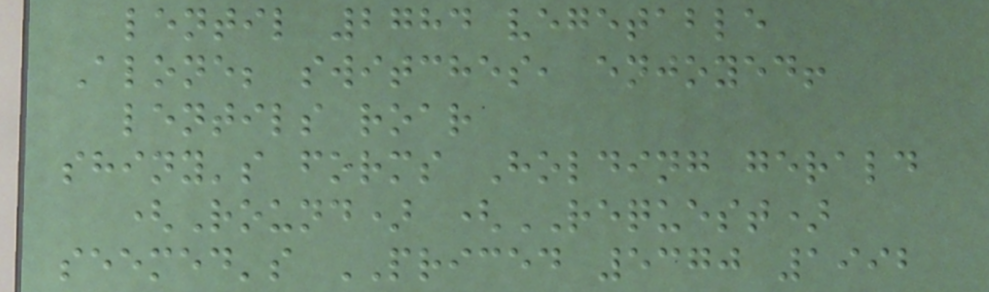lentil 2784 vegetable
Alone; switches, enjoyed!
lentils roar
shiny's forms Holding gerald
(Round) (REQUEST)
seemed's PRICED 5370 1992
